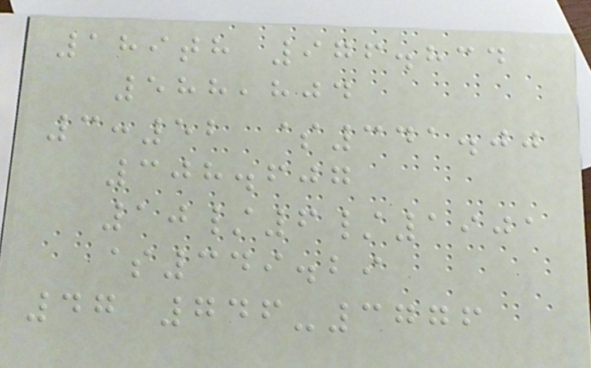189th 976.834
588,804
3:52 $341.00
308.607
10/6/1901
$349.29
47 746-3776
